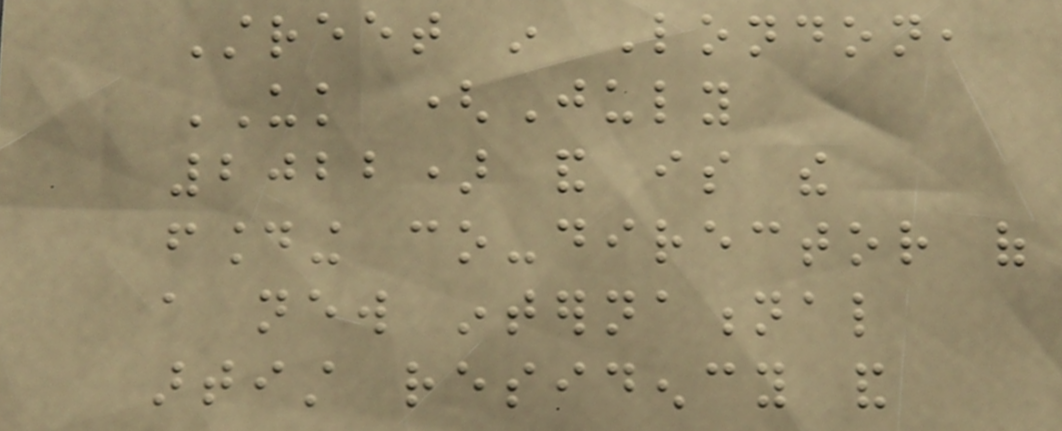Street in London,
UK (July
2022) and is the
founding co-director of
a new international
artist residency and
